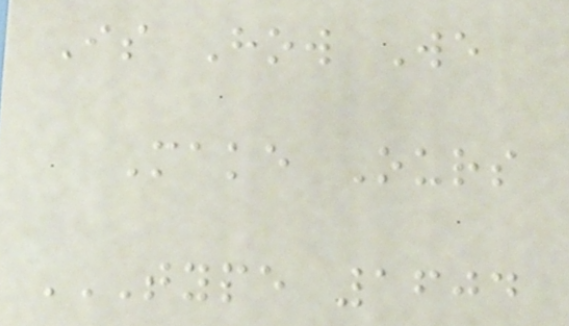Is How We
Make Ours
TYPE 1604
